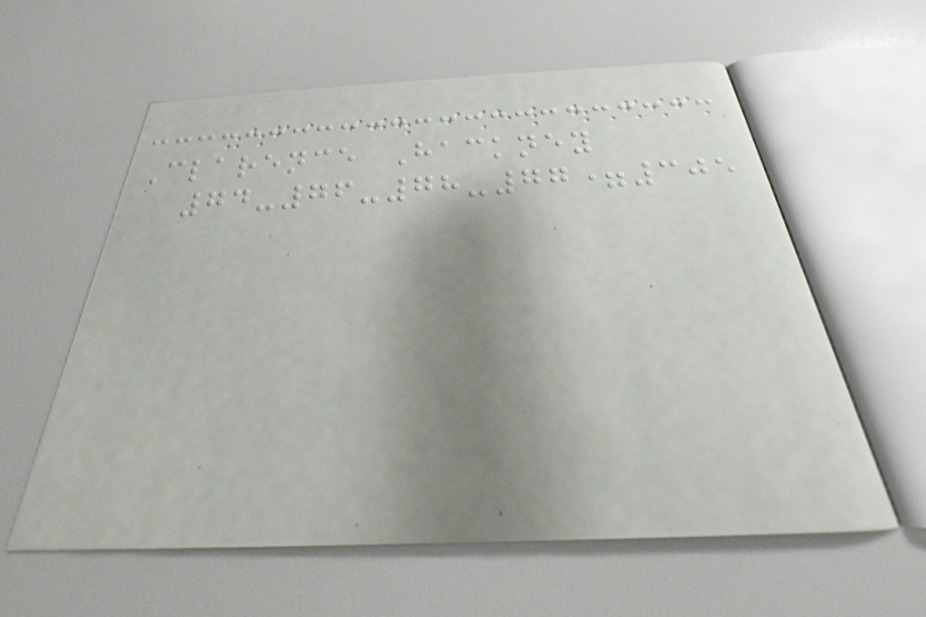Clarence Hackney
74-76-78-77=305
